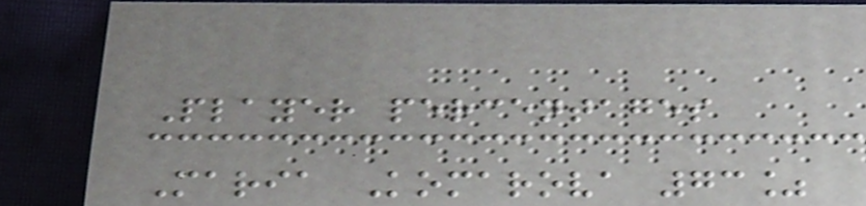Player percentages
Maria Komarova 73%
